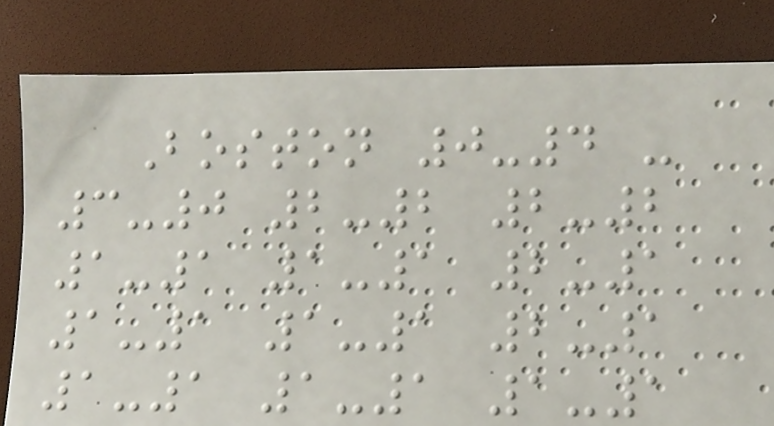Boston 0-4 -
3-0 2-2 2-2
1-1 1-1 2-1
1-1 1-1 2-1
1-1 1-1 1-1
